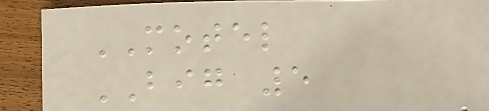MOTEL
BIG 5
